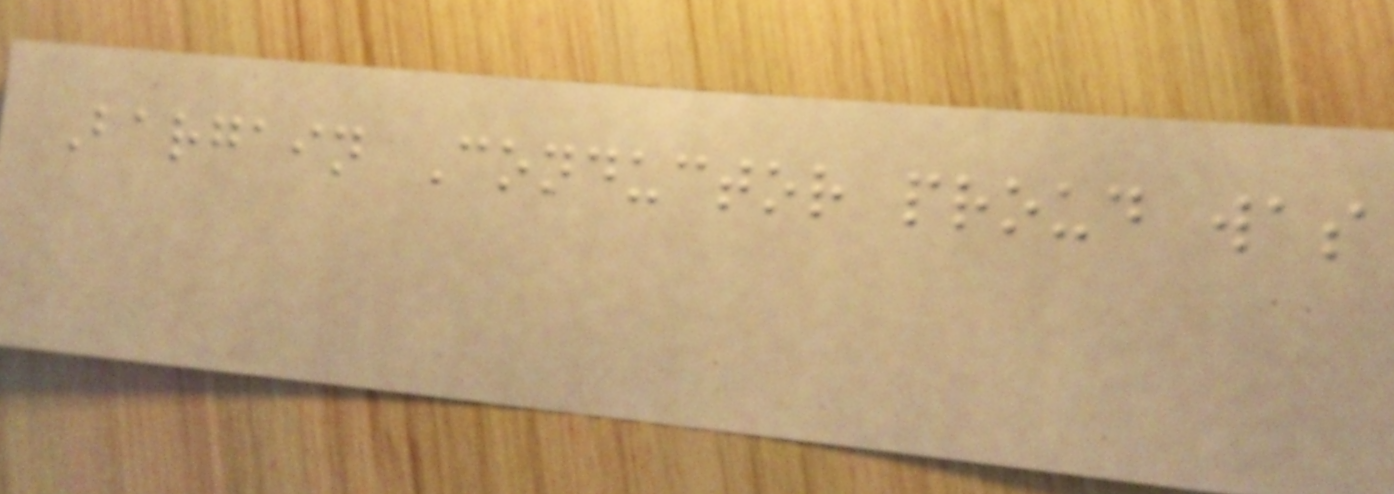Bargain Conductor proud was
